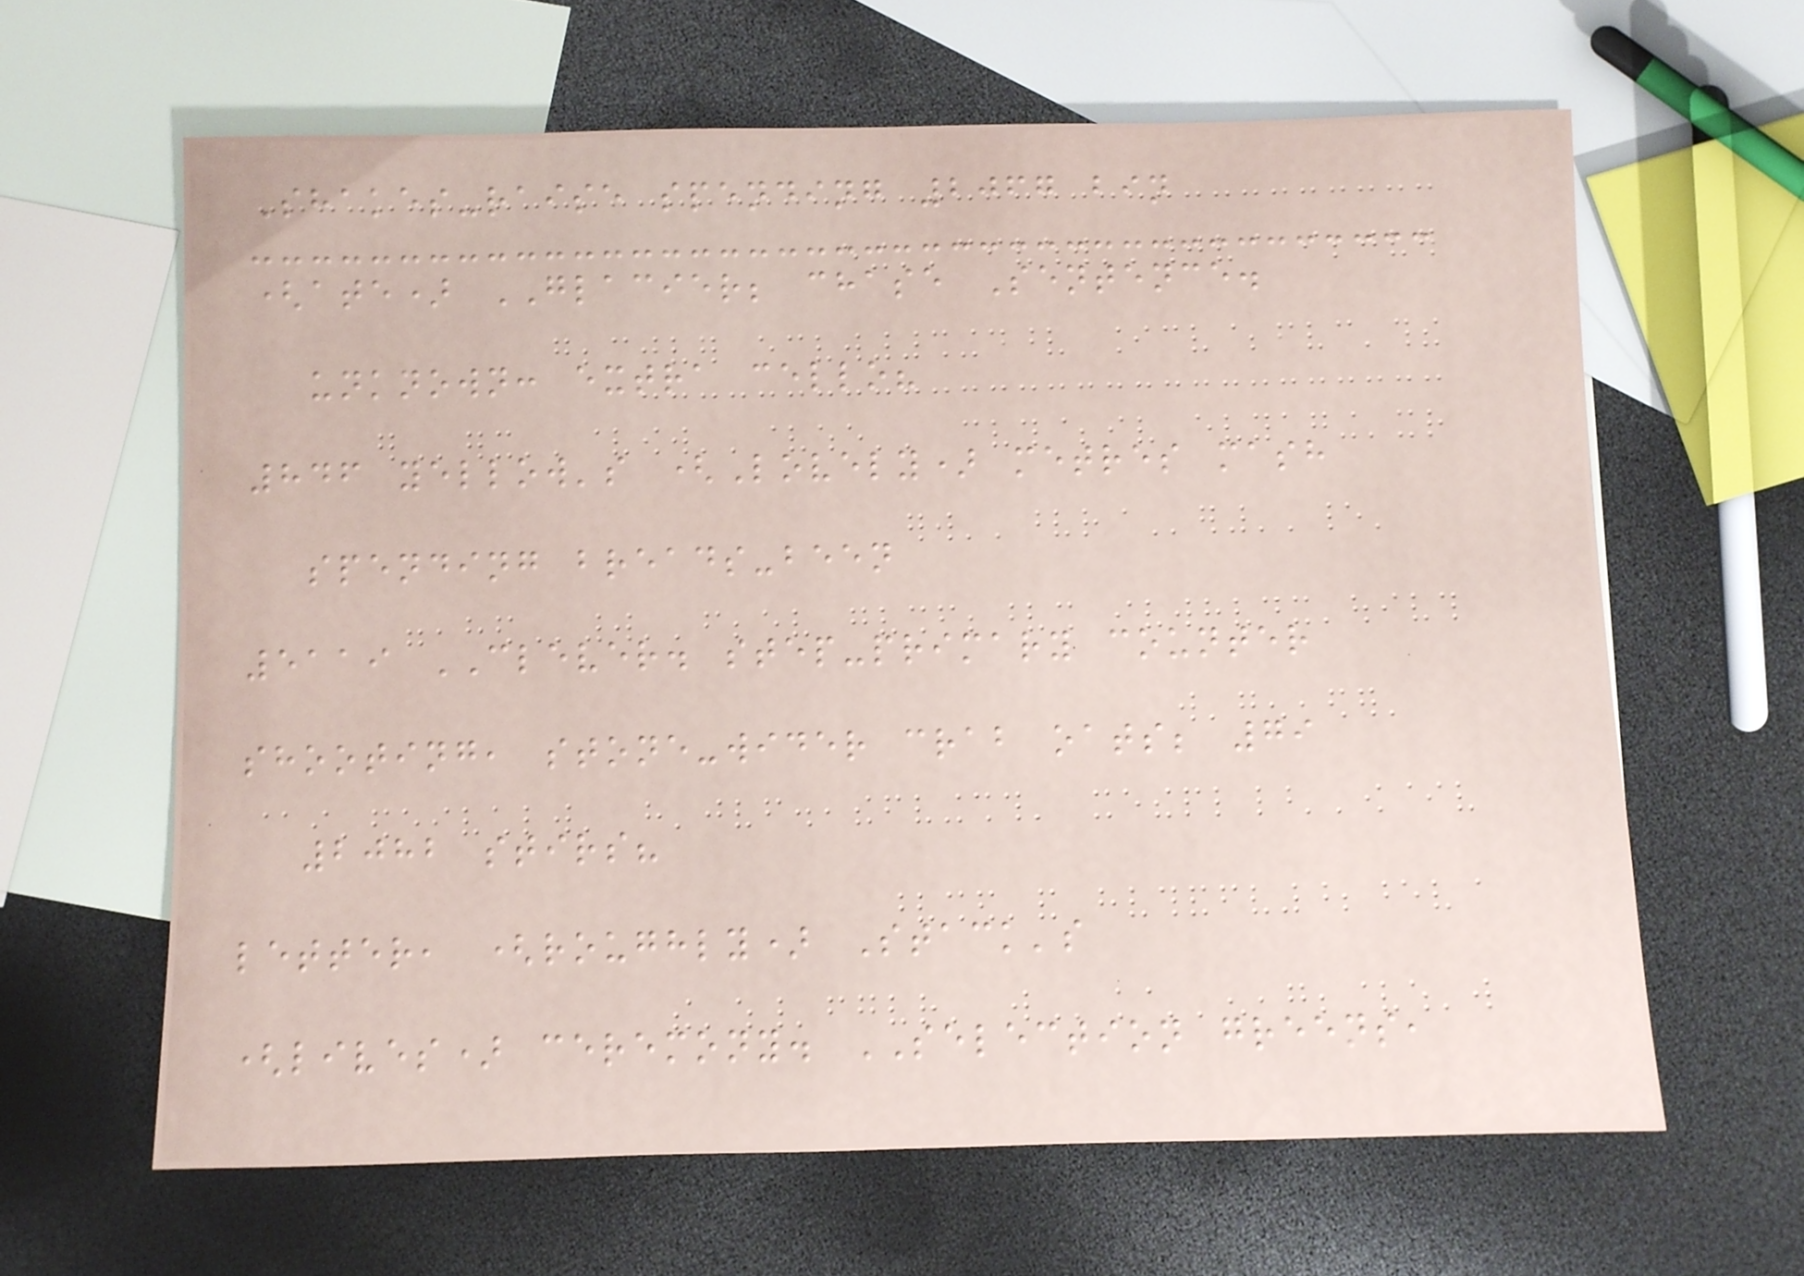Shakes-raise spending 2067 bin
(ate) GLACIER; chase Sentence.
unknown: extra cello?
846 yellow's (Lovely) metres mash
spending breads-been
5119 CLEVER. step-primary counter
shooting, stone-wider crab oats; 79
2082 stirs?
letter, (roughly) Stack's
(lives) ceremony. SELECTION greens,
